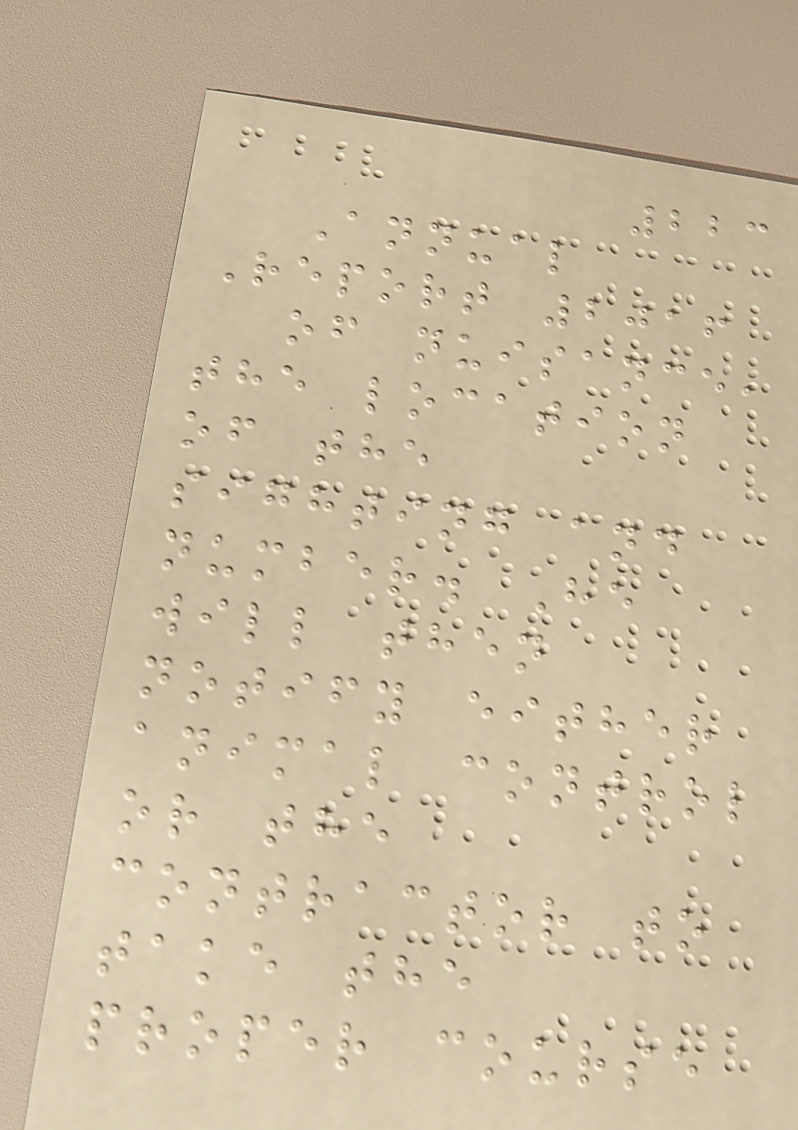223
Annual
Report 2016
of nuisance,
the location
of the
sighting and
number. He
will then
notify either
animal control
or the
contractor to
take the
proper course
